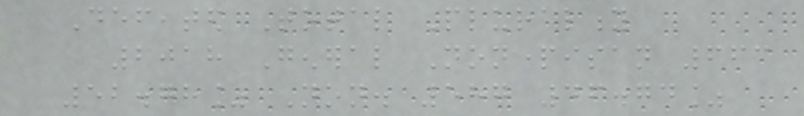Defeated Total Plurality
2018 General Nonpartisan 663
52.78% Non. 587 46.74%
